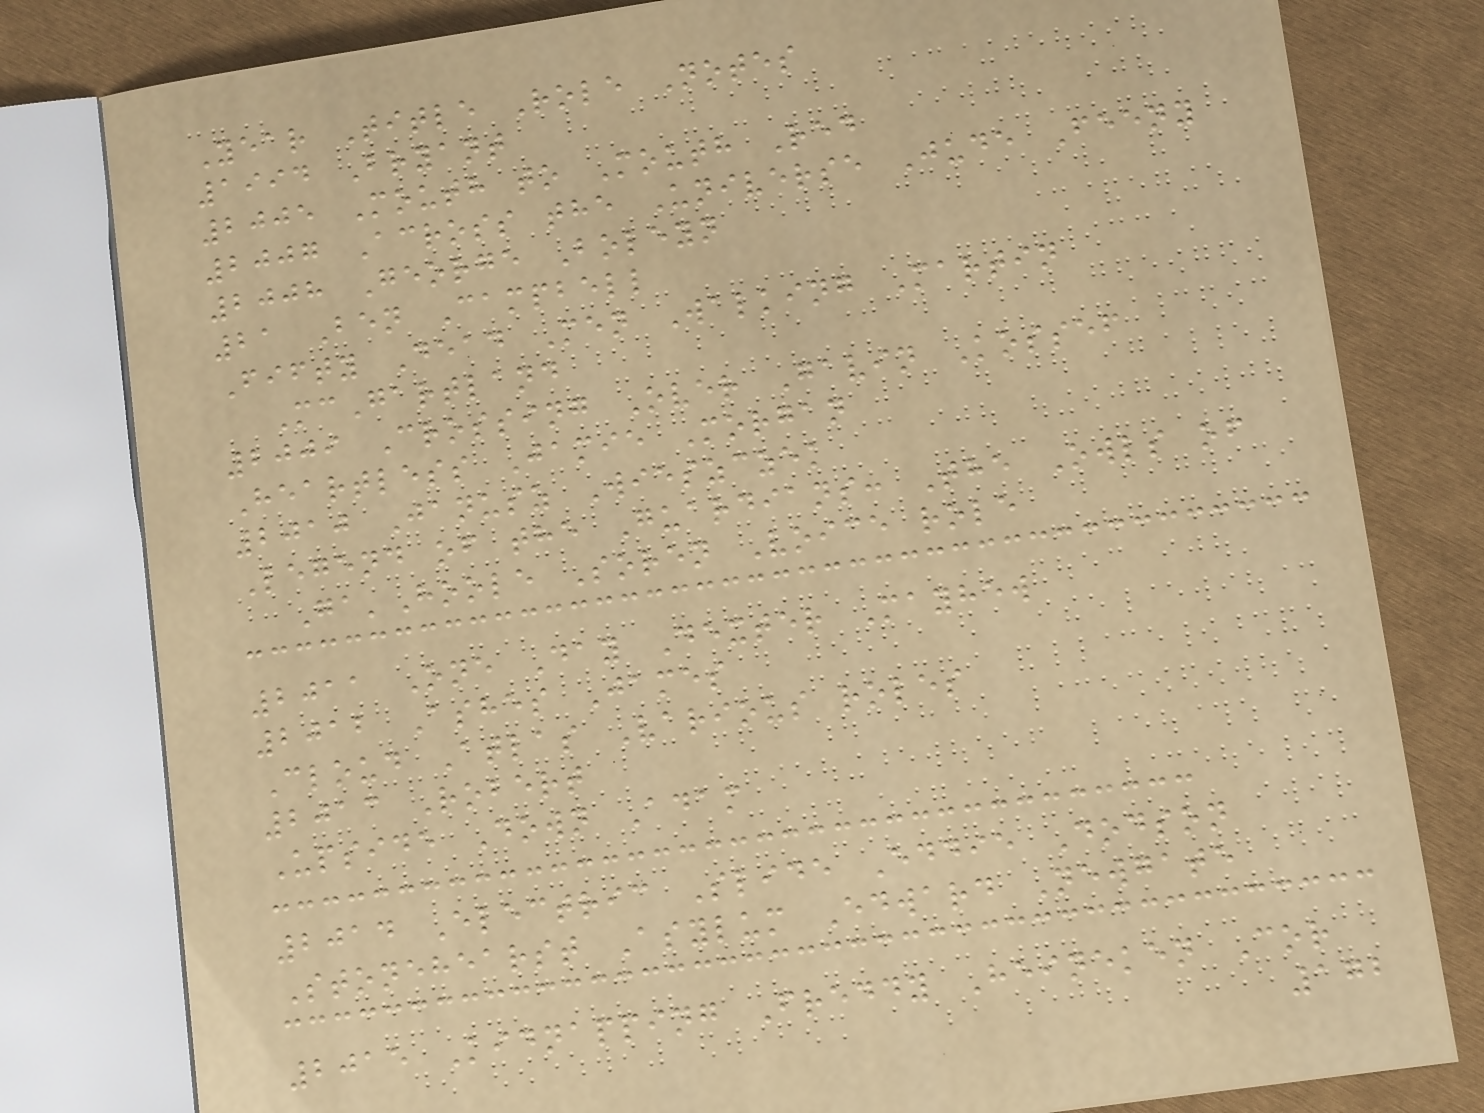Year Title Role Notes
1994 Bryant
2005 Mouth to Mouth Red
2007 Across the Universe Jude Feeny
2008 George Boleyn
21 Ben Campbell
Fifty Dead Men Walking Martin
McGartland
2009 Crossing Over Gavin Kossef
Heartless Jamie Morgan
2010 Janusz Wieszczek
Legend of the Guardians: The Owls of
Ga'Hoole Soren Voice role
2011 One Day Dexter Mayhew
2012 Ashes James
Cloud Atlas Various roles
2013 Robert
Upside Down Adam
2014 Electric Slide Eddie Dodson
Stonehearst Asylum Edward Newgate
2015 Kidnapping Freddy Heineken Cor
172
